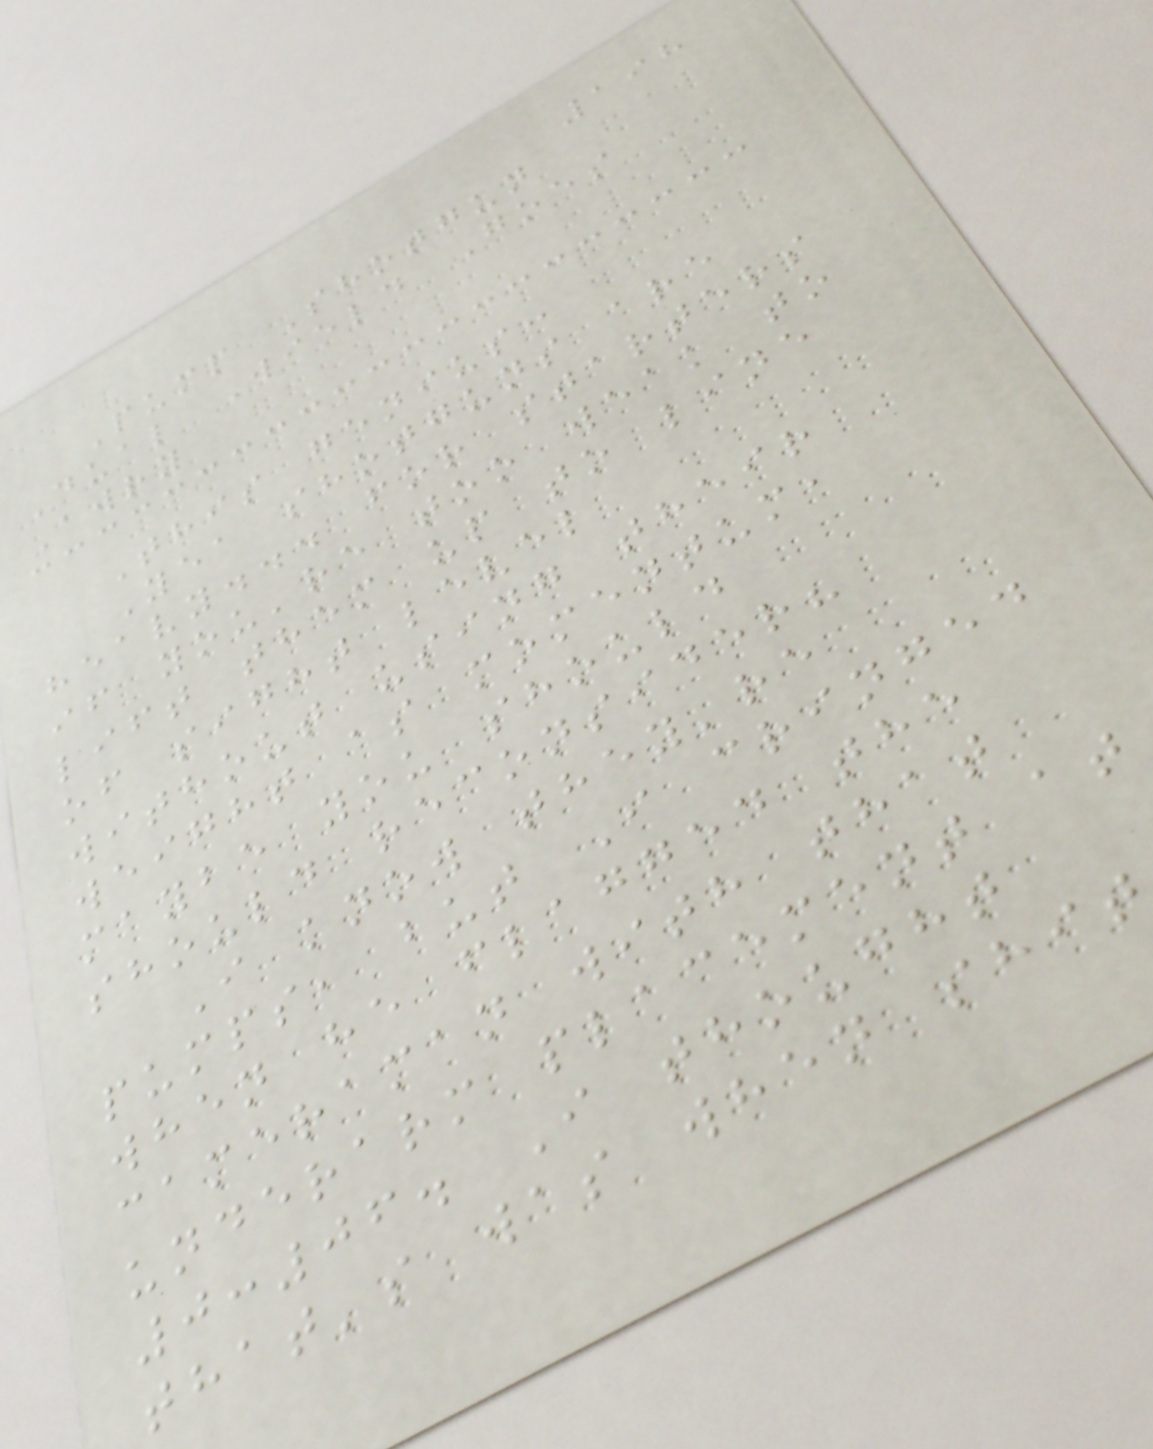198
Pump Shotgun
Dual Wield Goes
Awry
This genius:
Yea shotguns are
heavy... for starters
if you're too weak to
lift them up to line
of sight level
without using their
weight as momentum,
maybe you should
should reconsider?
I know they're
pumps, but I cringed
when he flagged the
cameraman with that
underarm placement at
0:06. I thought
that's was when shit
